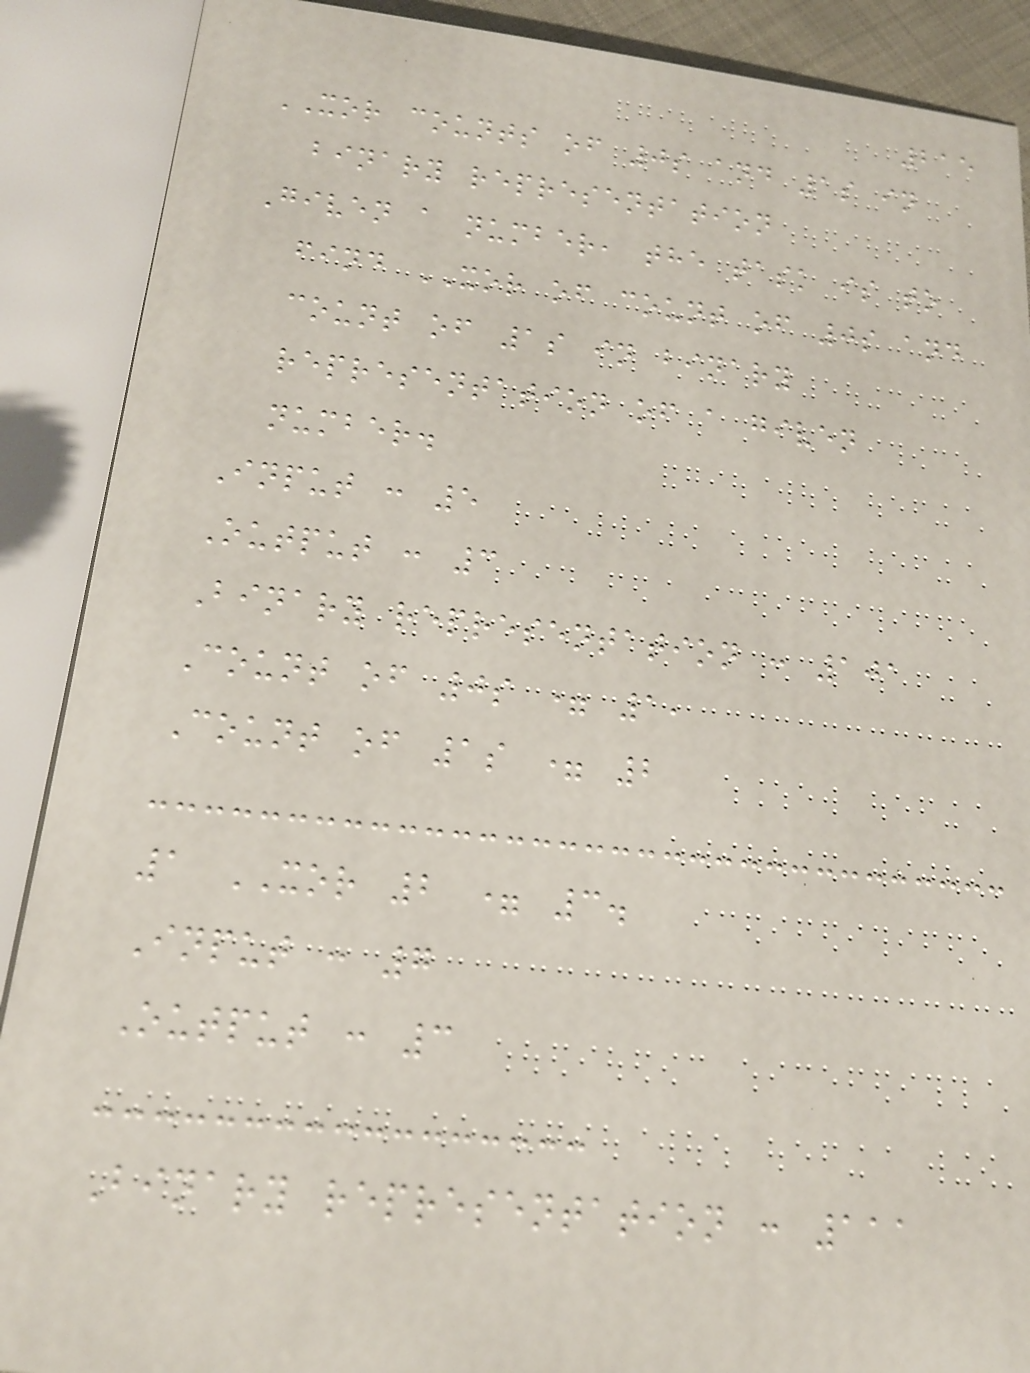215
XOR counts of 0s and 1s in
binary representation
Given a number, the task is to
find XOR of count of 0s and
count of 1s in binary
representation of a given
number.
Input : 5
Output : 3
Binary representation : 101
Count of 0s = 1,
Count of 1s = 2
1 XOR 2 = 3.
Input : 7
Output : 3
Binary representation : 111
